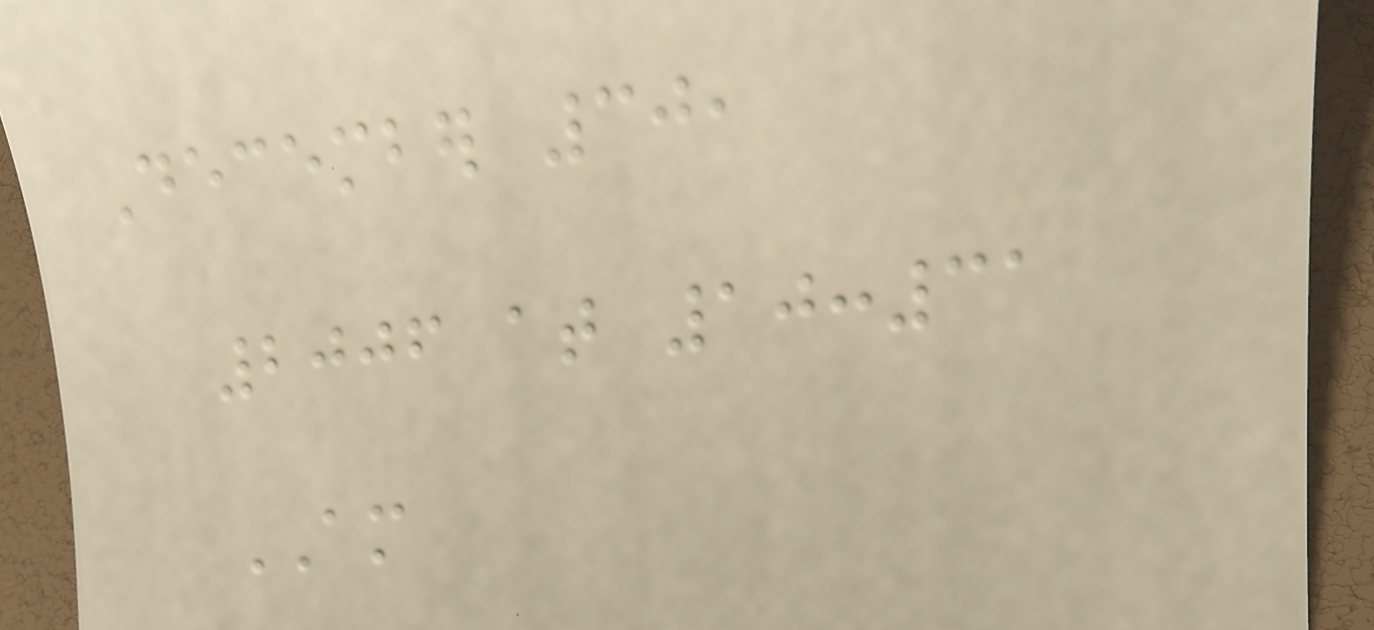December 30,
2006 at 10:31
AM
